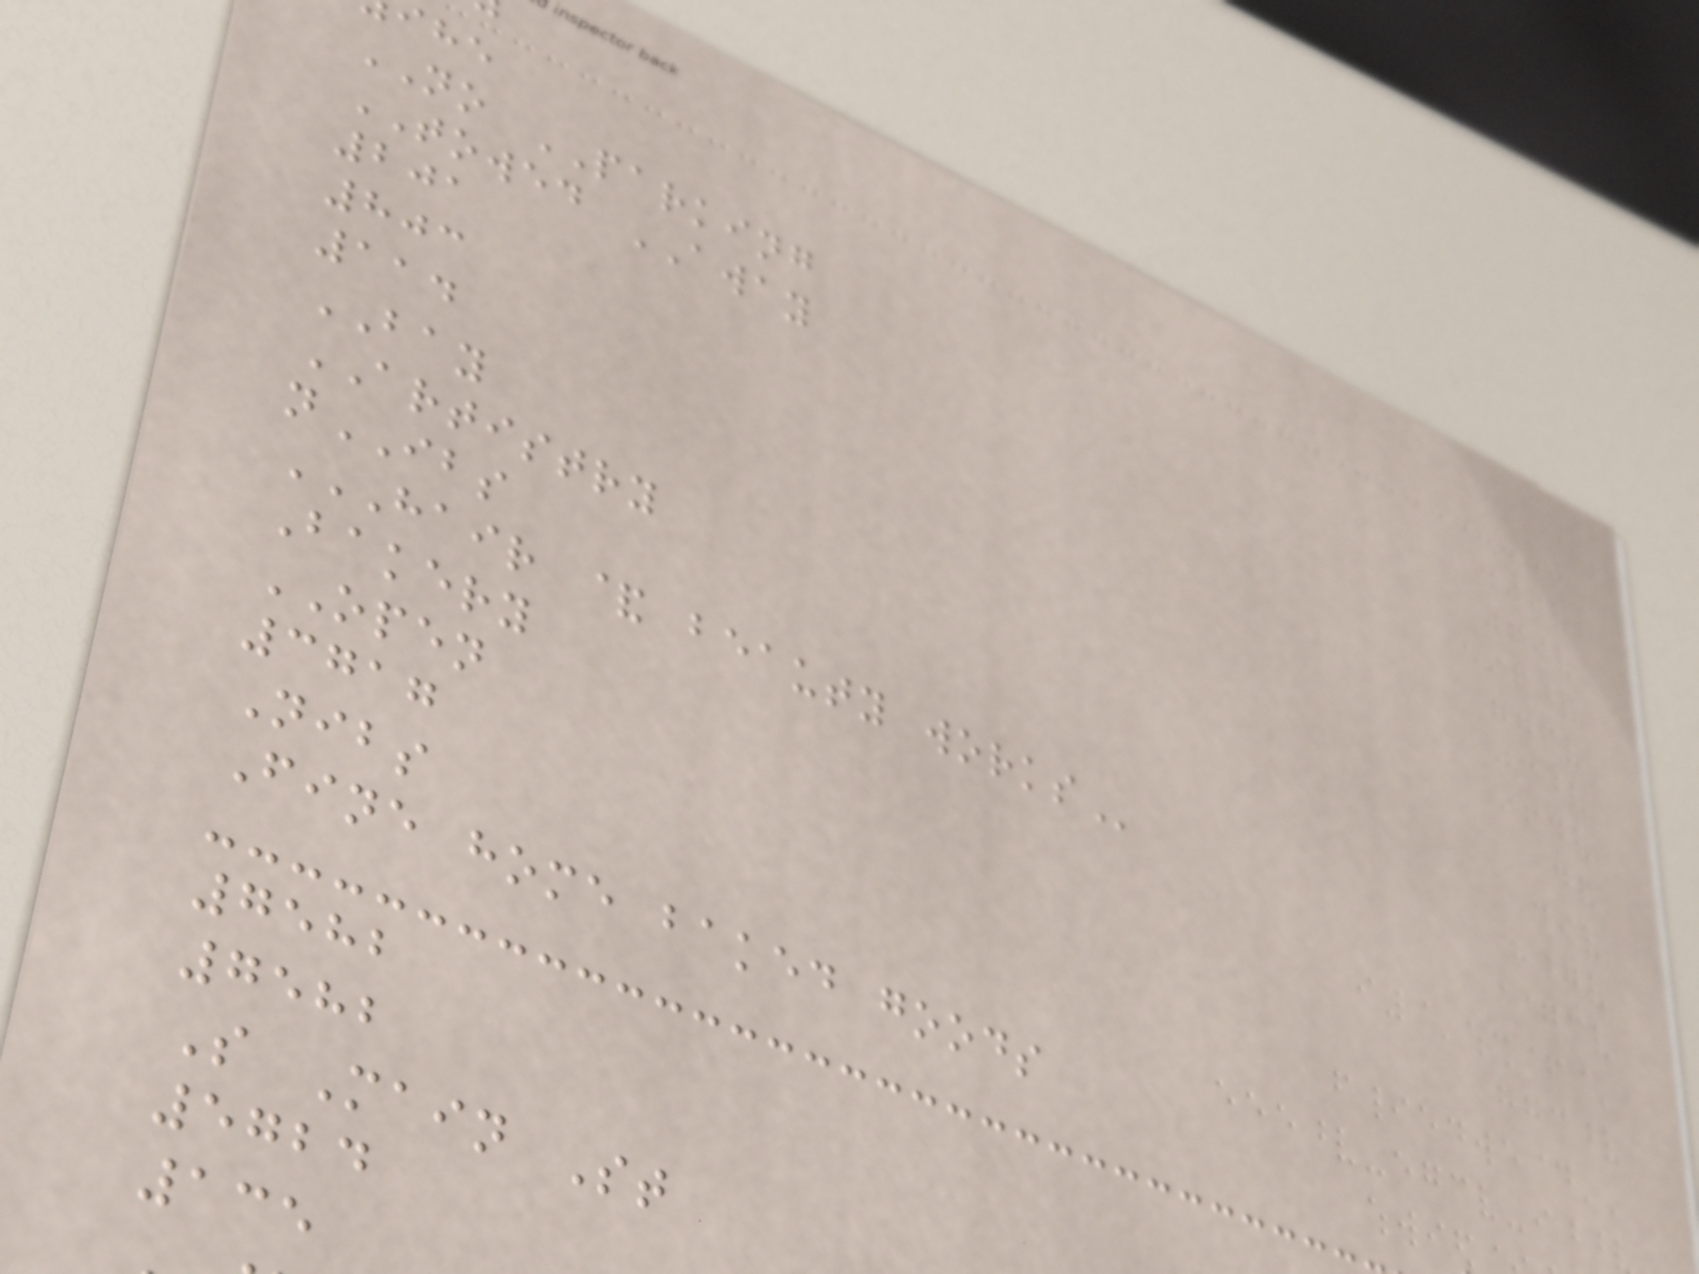NO PARKING
TOWED AWAY
201
803
114
BAY
ARTISTRY
nIBS
HAIR & BEAUTY WORKS
Bakery
OPEN
3717
Nibs
Fine home baked goods
7582
7582
S Main St
5724
135
